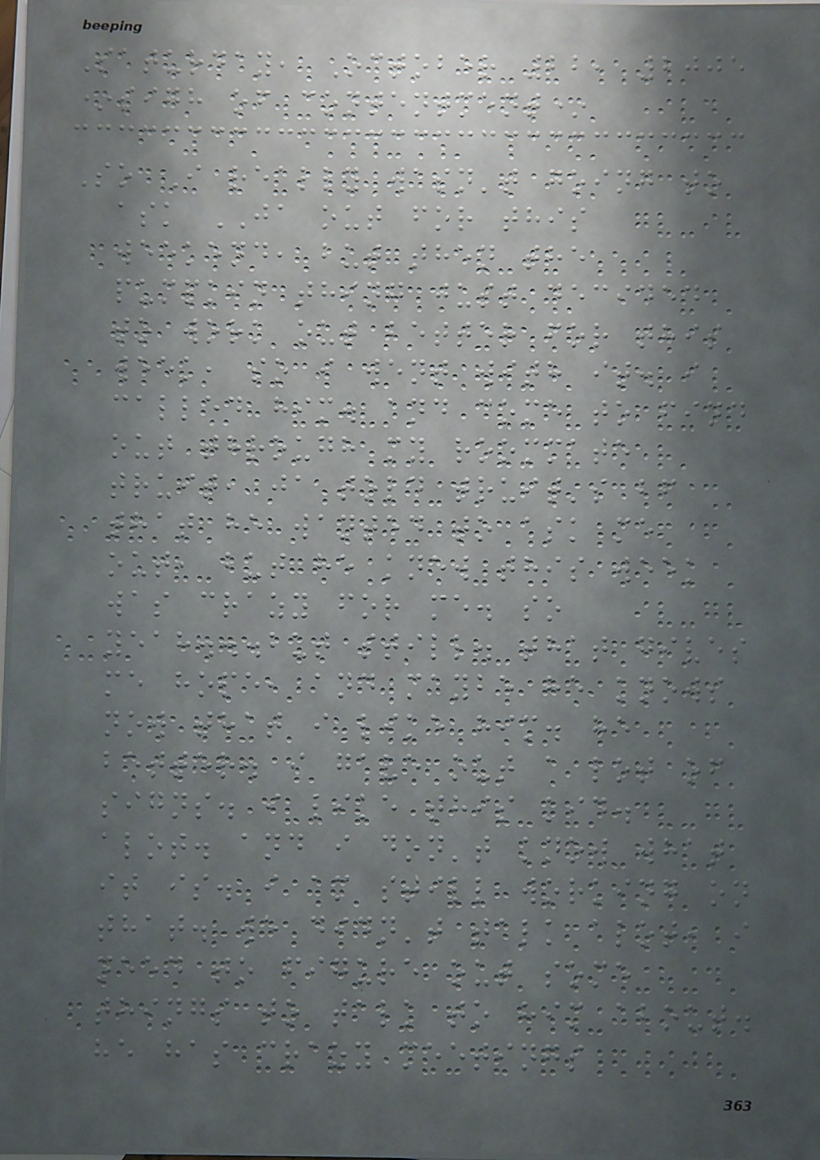Saturday, October 22, 2005
*sigh of contentment*
So I really wasn't going to
ask JA out for this
weekend, but then the
pumpkin thing just decided
to work out better for this
week, so i went with it. i
called him. and come to find
out through my roommate
truit, ja told truit's bf
that he wanted to ask me
out, but he knew this week
was crazy for me. so
yeah...but still. that gives
me hope, and maybe he knows
now that i like him. he
better. i gave out a lot of
signs. i like this kid.
alot. and i don't know what
it is. i am still working on
that. we didn't talk alot, i
need to figure out some
things to talk to him about.
he has crazy meetings
